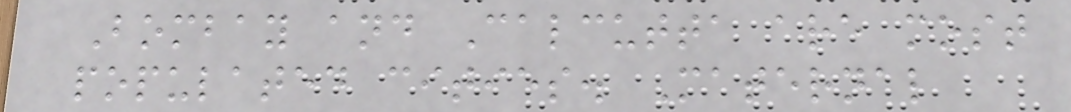Bombay and Calcutta are most
populated cities. Maternal
